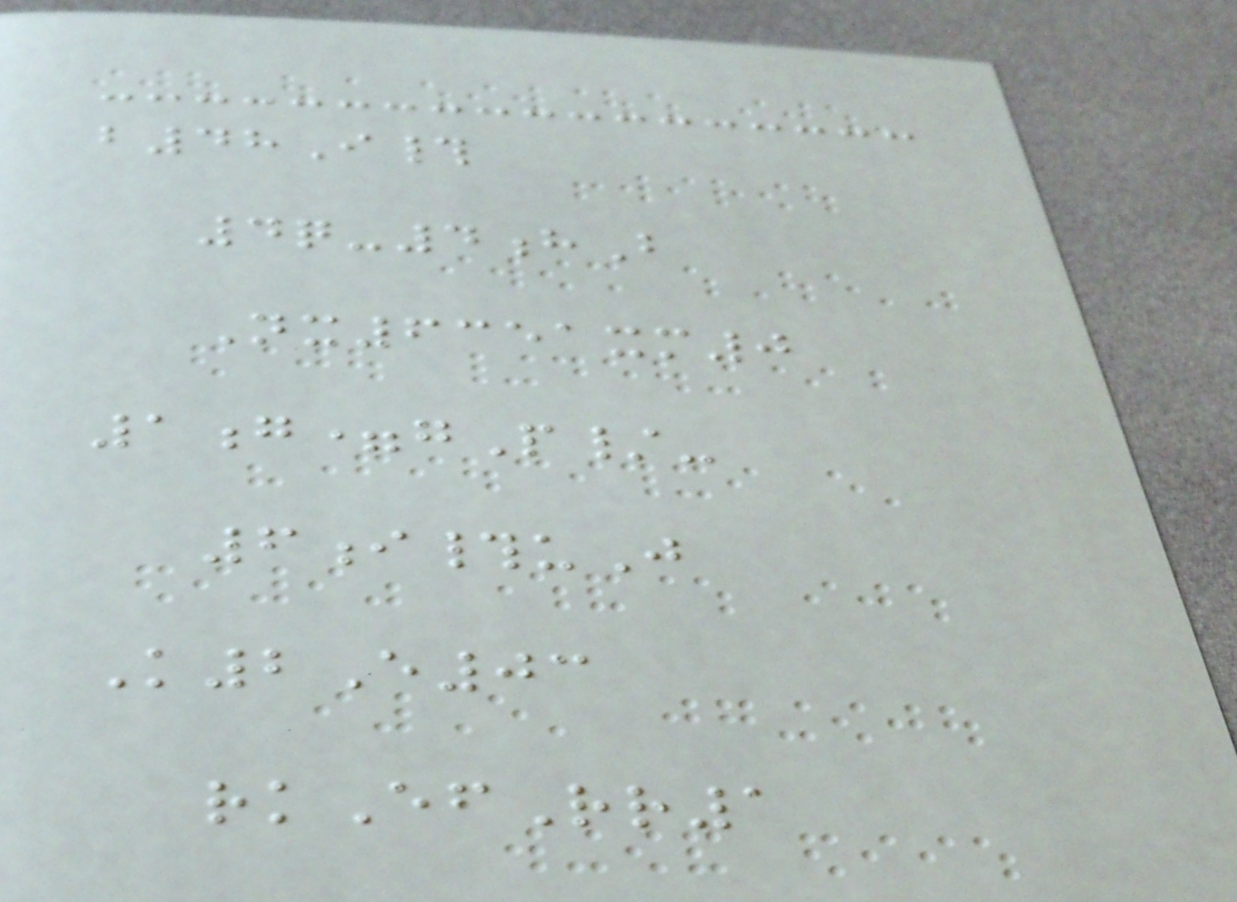b48I#
4q-4hB
Nx6351xm0
1g=gP/-
6i#uJ
K2E03
rkEfRr1
